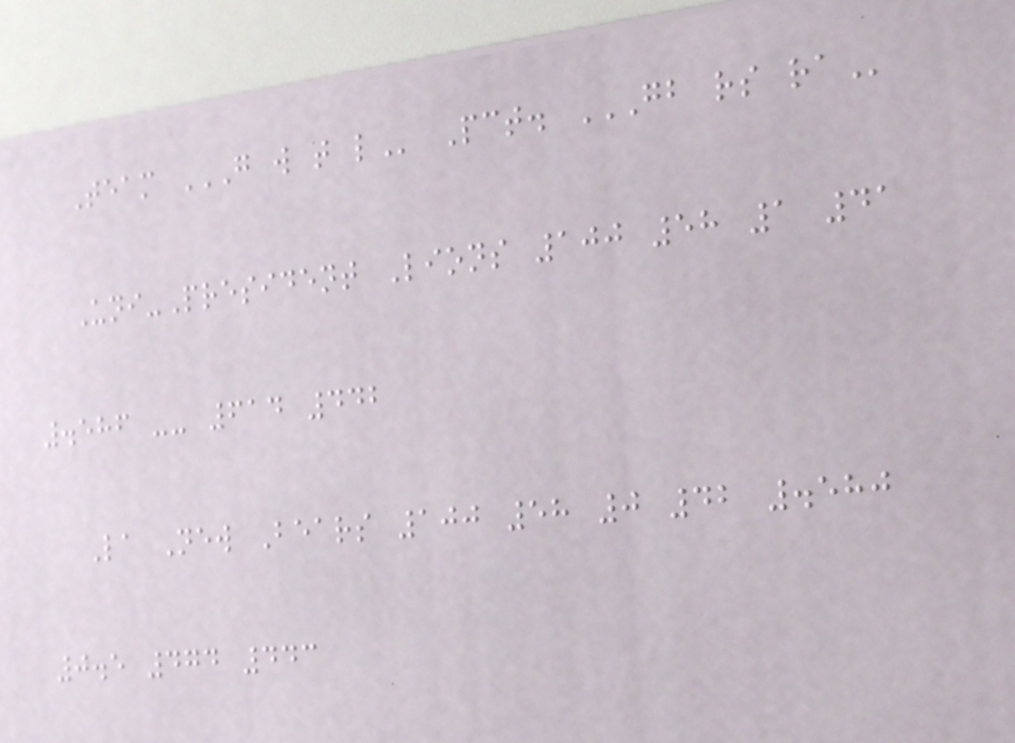Team G W T L Pct. GB RS RA
Uni-President Lions 100 58 1 41
.586 -- 614 442
La New Bears 100 58 0 42 .580
0.5 474 443
